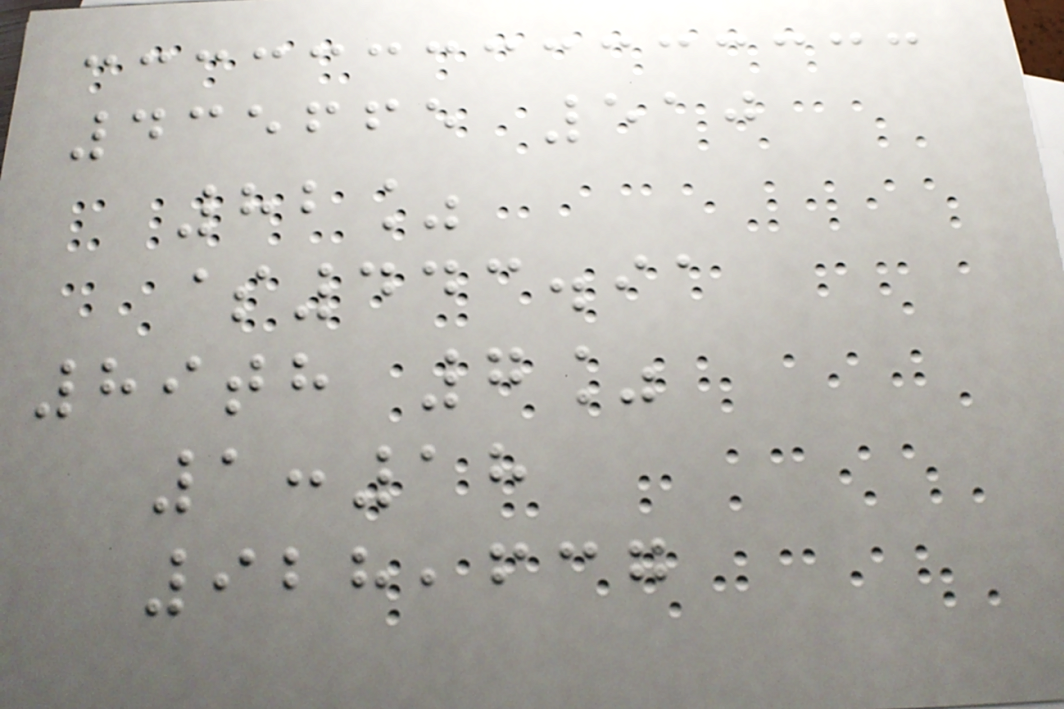435665 510
82%
$443.91
89th 7%
1:18
928,637
